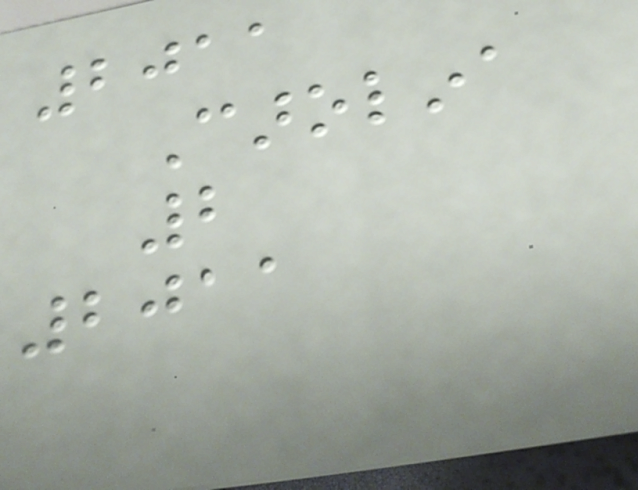2011
Carolina
2
2011
